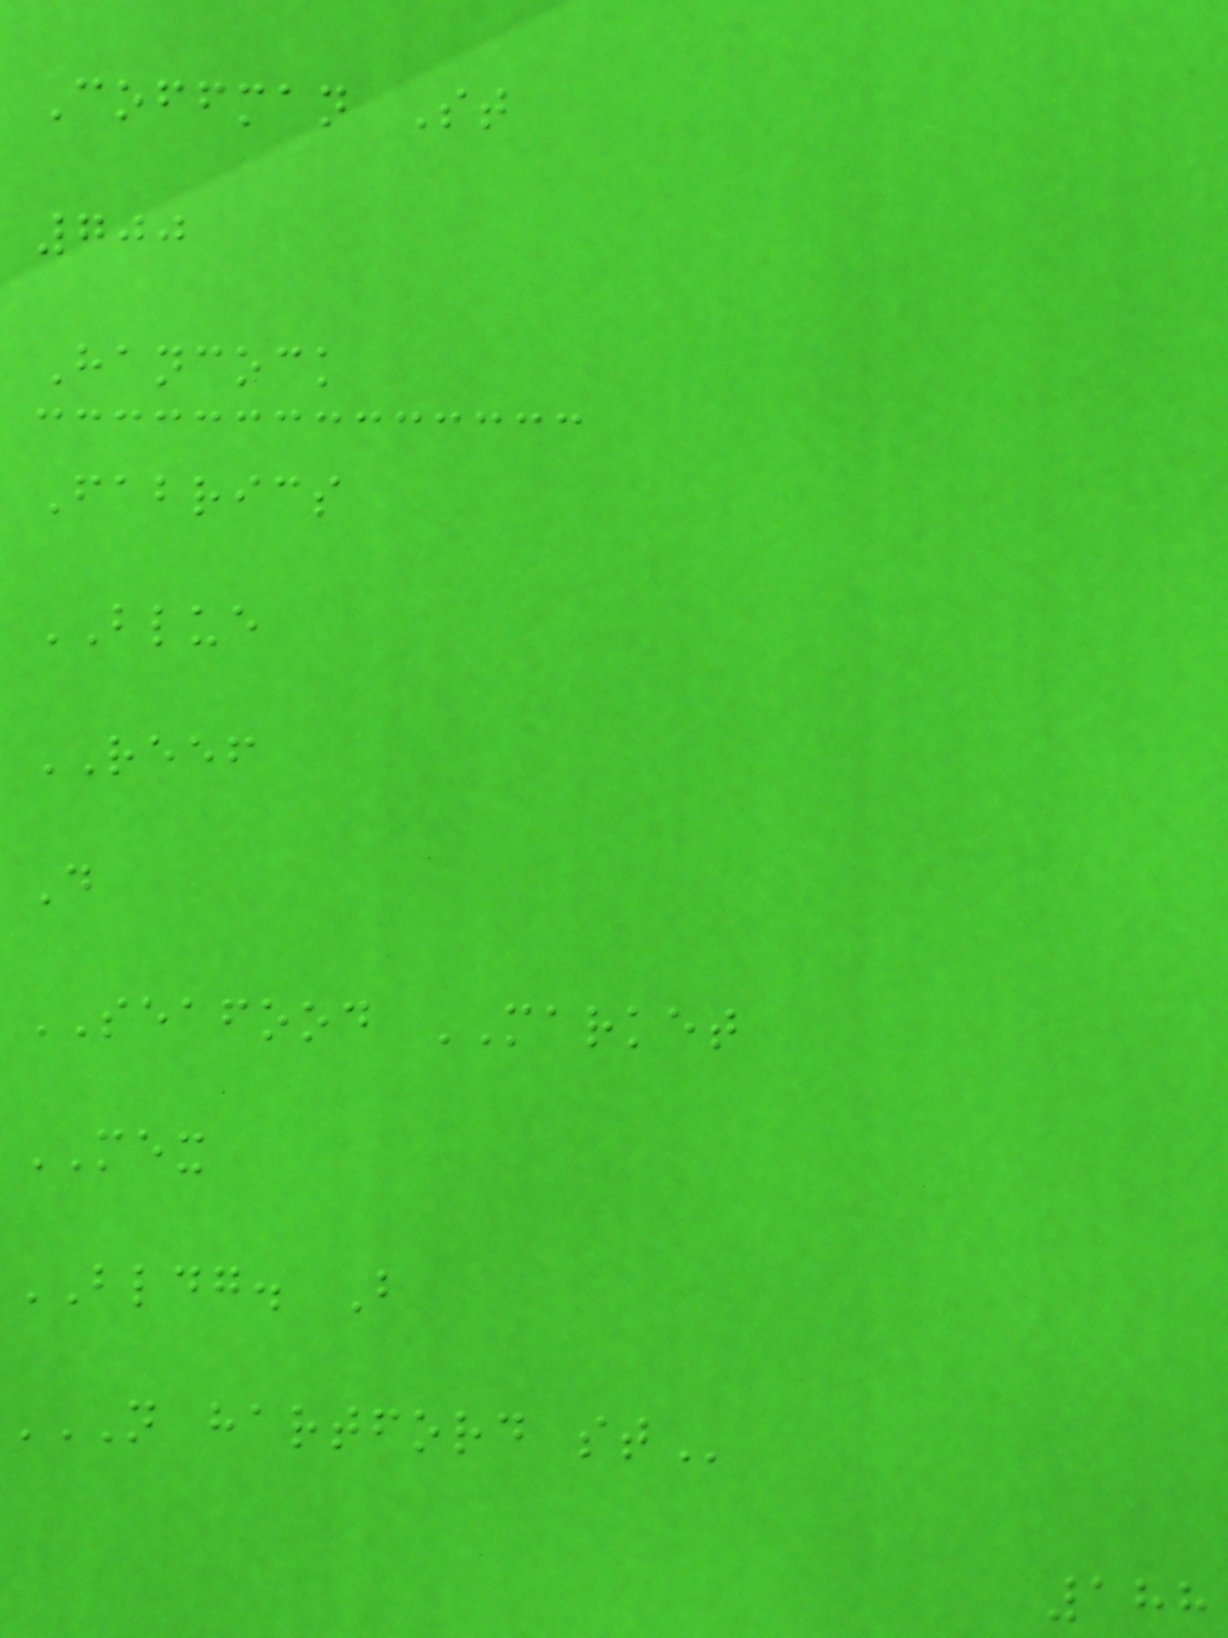Coffman St
700
Hancock
Fabrics
BLUE
REEF
D
SEAFOOD MARKET
MEX
BLDG. B
N HARTFORD ST
188
